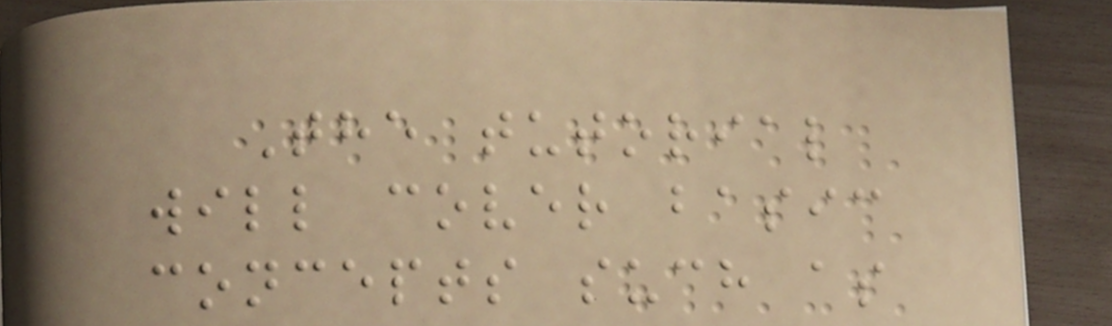The tutorial
will cover basic
concepts such as
